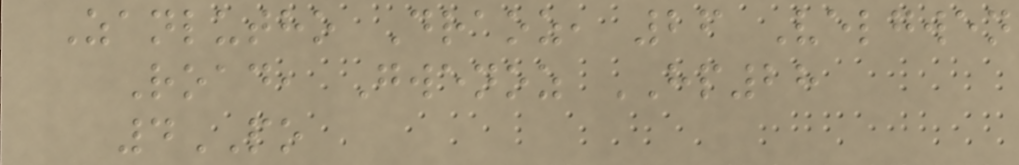Zanlutho Draoz, 26 Velgwen
Road, Gwenoz HP28
4PO
